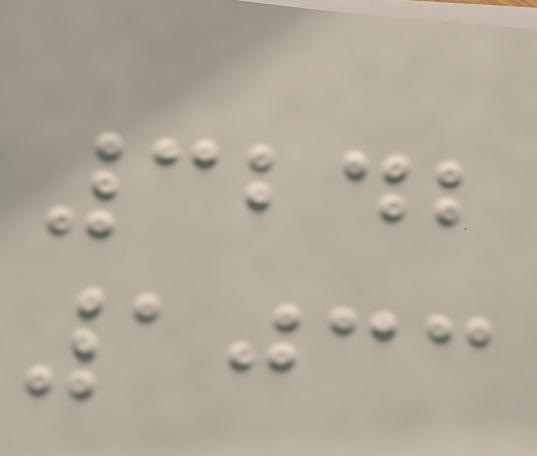3242
1033
